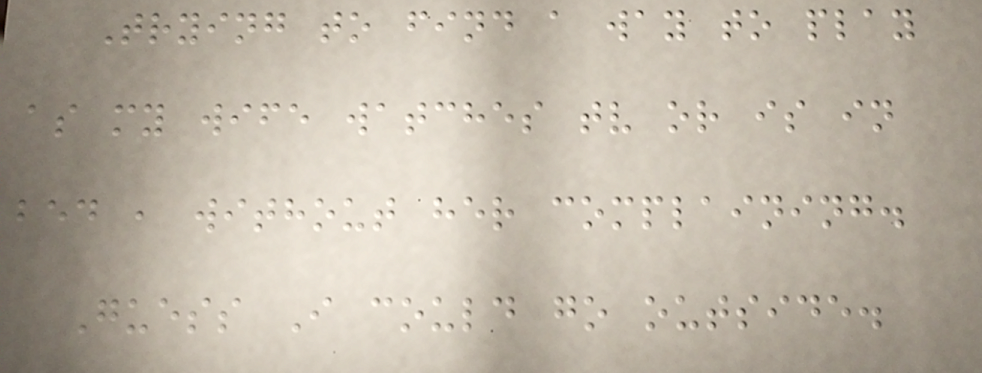Trying to find a way to play
as my wife watches tv or is in
bed , without her complaining.
Guess I could go outside.
